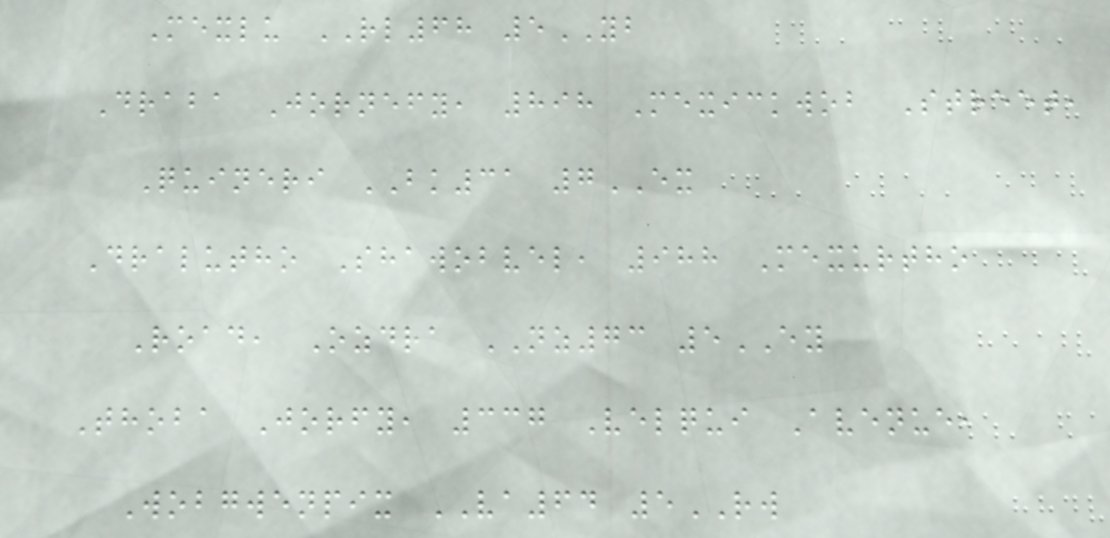Mexlu RL68 5YB
Draba Jornefy, 898 Mexickwob Street,
Quineri BK31 7EX
Dralutho Shawobvel, 988 Mexurtho
Road, Ozdra NZ73 5EY
Thoba Jorfy, 337 Velqui Avenue,
Wobgwenpix VA64 5RW
